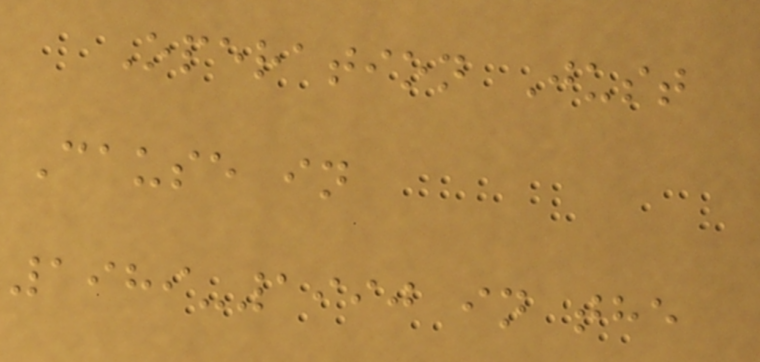Operation Just
Cause in
1989-1990 in the
